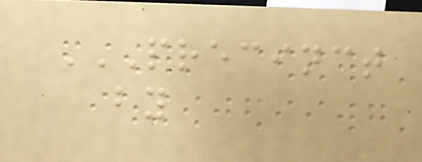PRECINCT
BY
